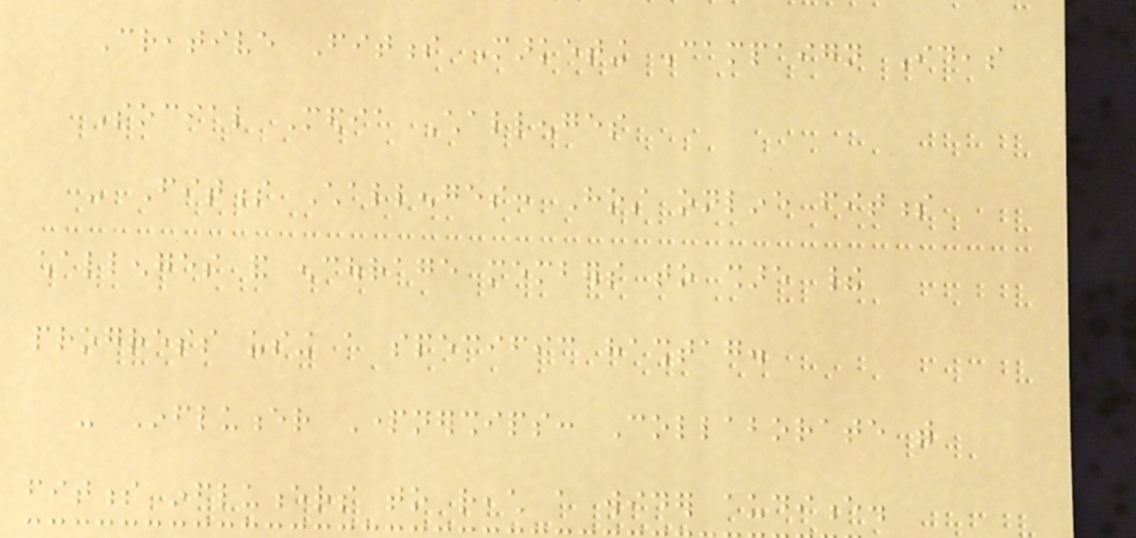Creative Fitness Marketing Campaign Ideas
Social Media Challenges
- Fitness Challenges: Host online fitness
challenges and encourage members to share their
progress using a specific hashtag.
- Influencer Partnerships: Collaborate with
fitness influencers to reach a wider audience.
